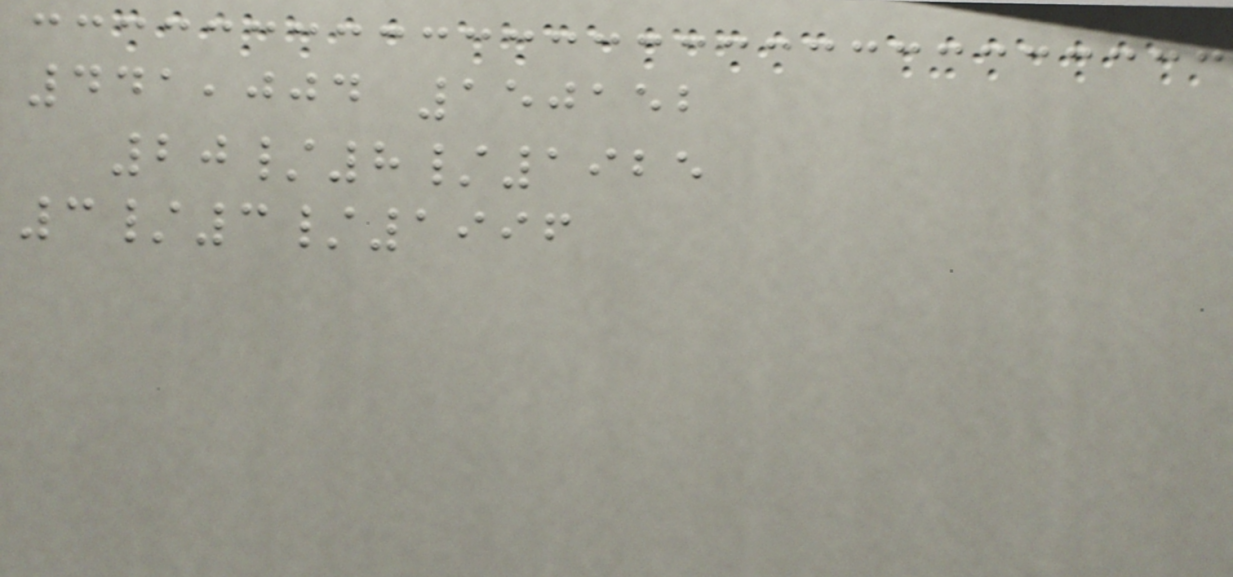441,004 150152
20/8/1925
3/3/1996
